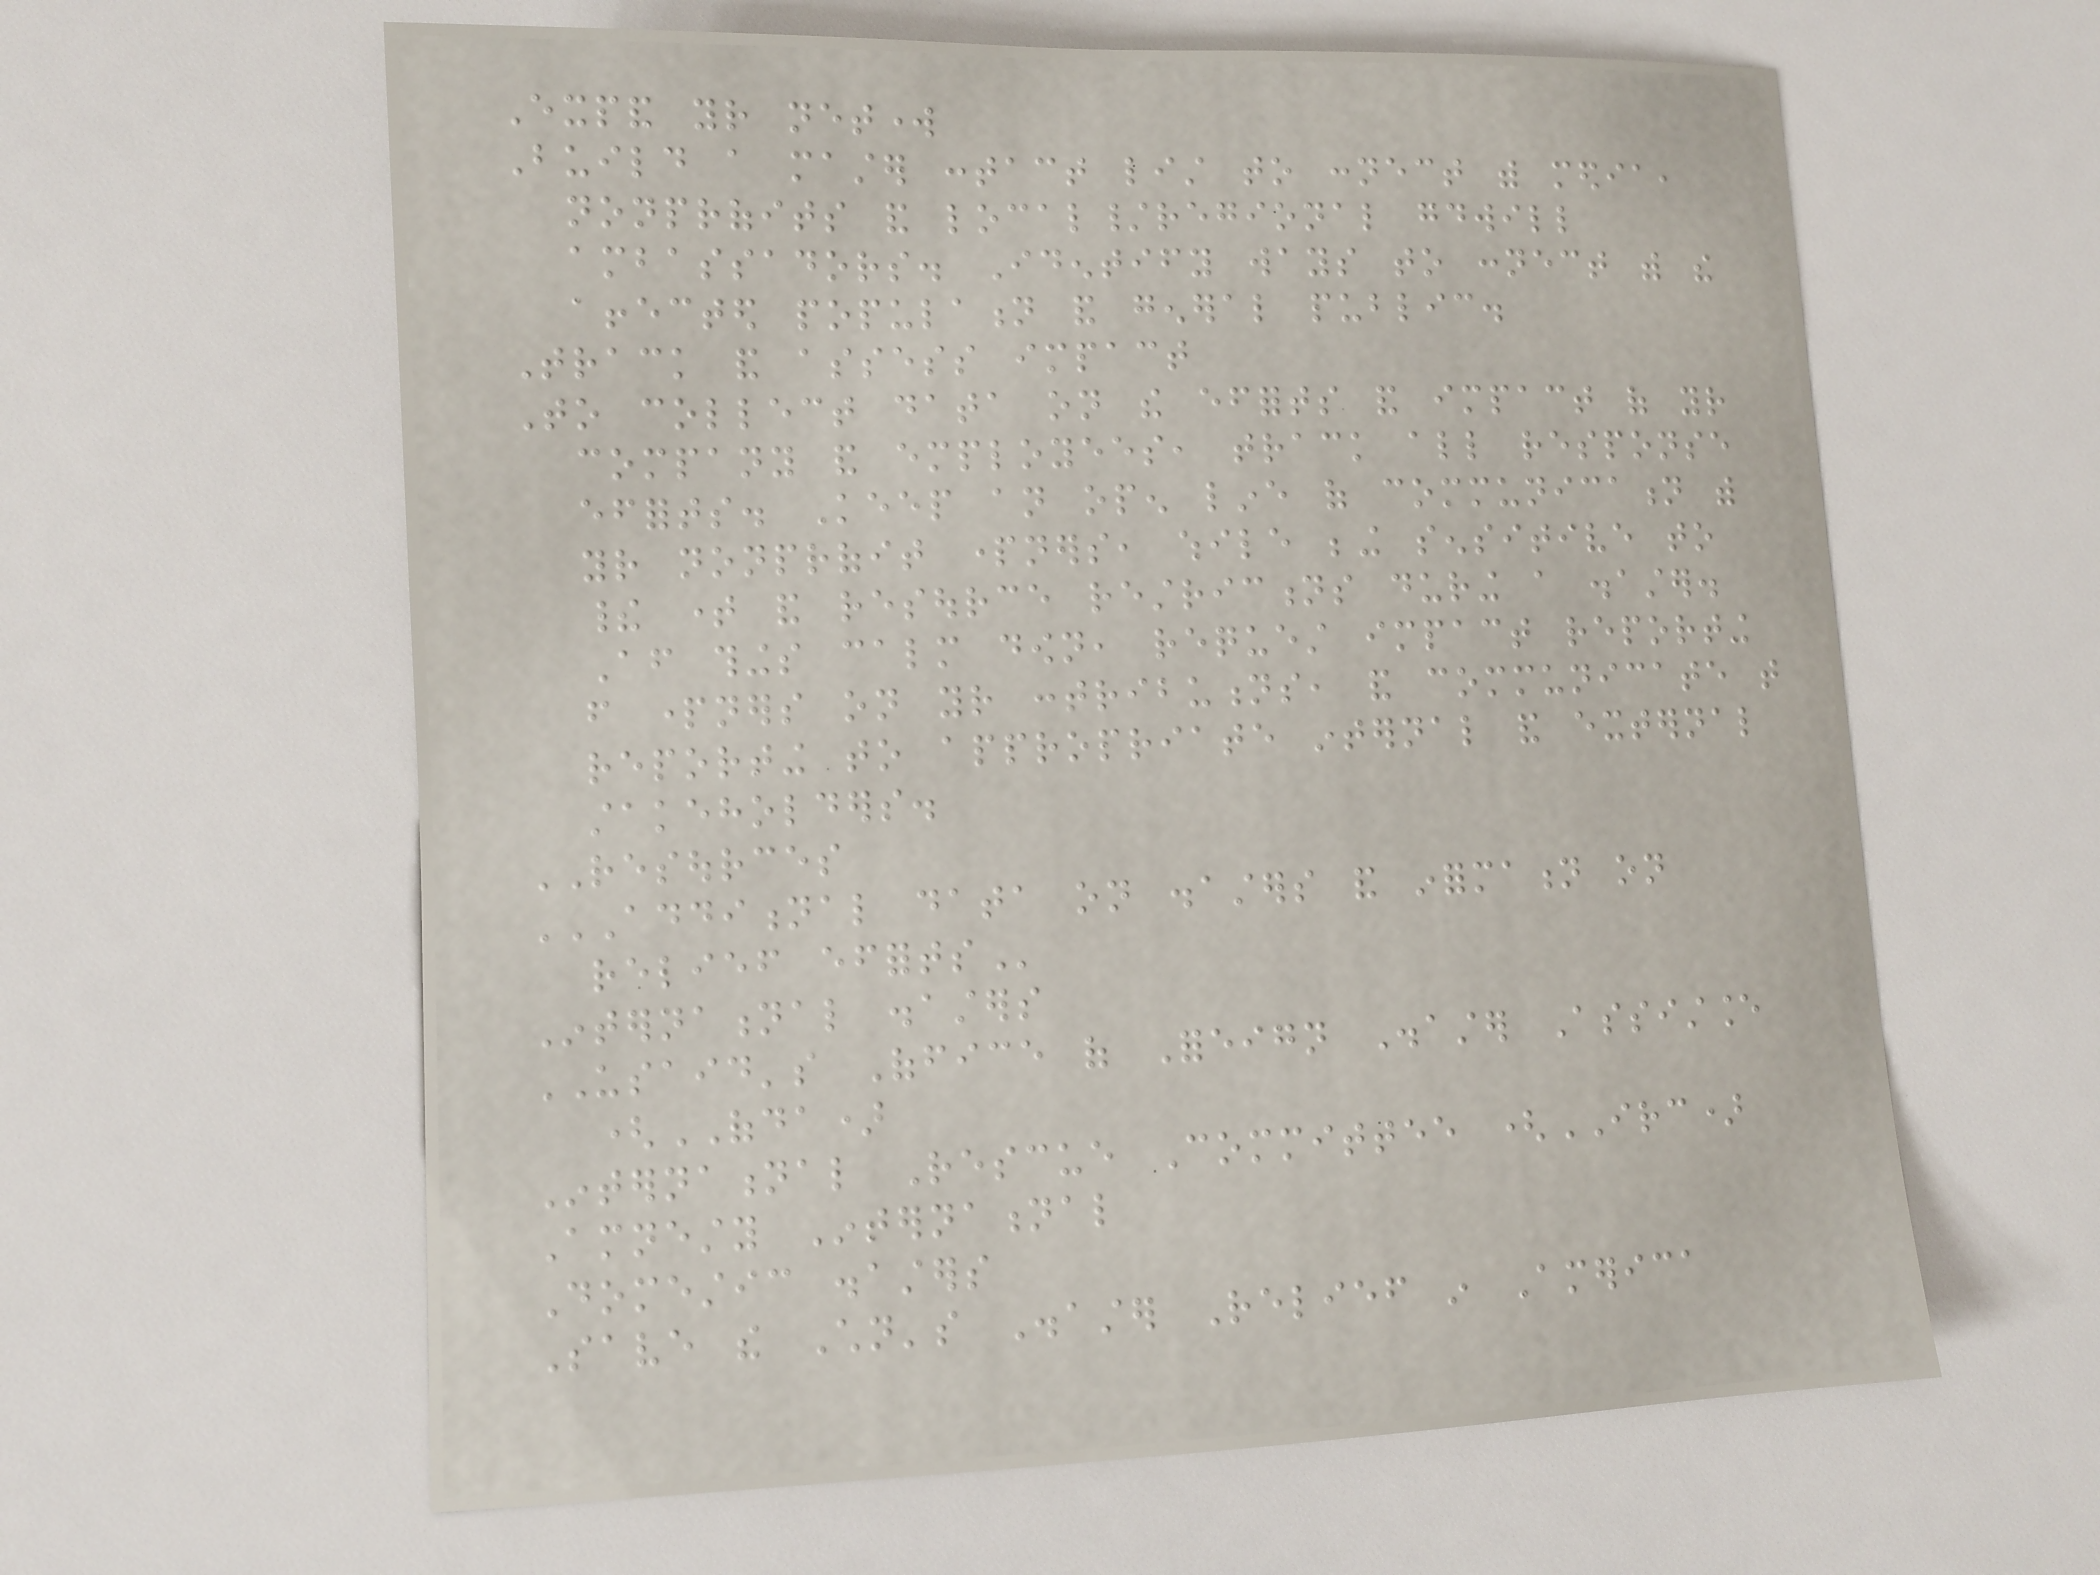Expand your network
Build a master contact list to connect with media,
nonprofits and local/regional goodwill
ambassadors. Identify ways to connect with the
affected population and general public.
Track and assess impact
To collect data on the efforts and impact of your
company and employees, track all response
efforts. Keep an open line of communication with
your nonprofit partners, while being sensitive to
their time and resource restrictions during a disaster.
After things calm down, request impact reporting
from partners on your contributions, and communicate that
reporting to appropriate internal and external
stakeholders.
RESOURCES
ADDITIONAL DATA ON DISASTERS AND INFORMATION ON
RELIEF EFFORTS
International disasters
USAID's Office of Foreign Disaster Assistance
(OFDA)
International Rescue Committee (IRC)
Amnesty International
Domestic disasters
Save the Children's Disaster Relief in America
